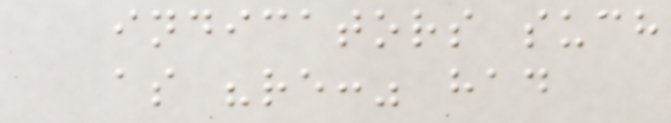indicators such
as "re:" had
